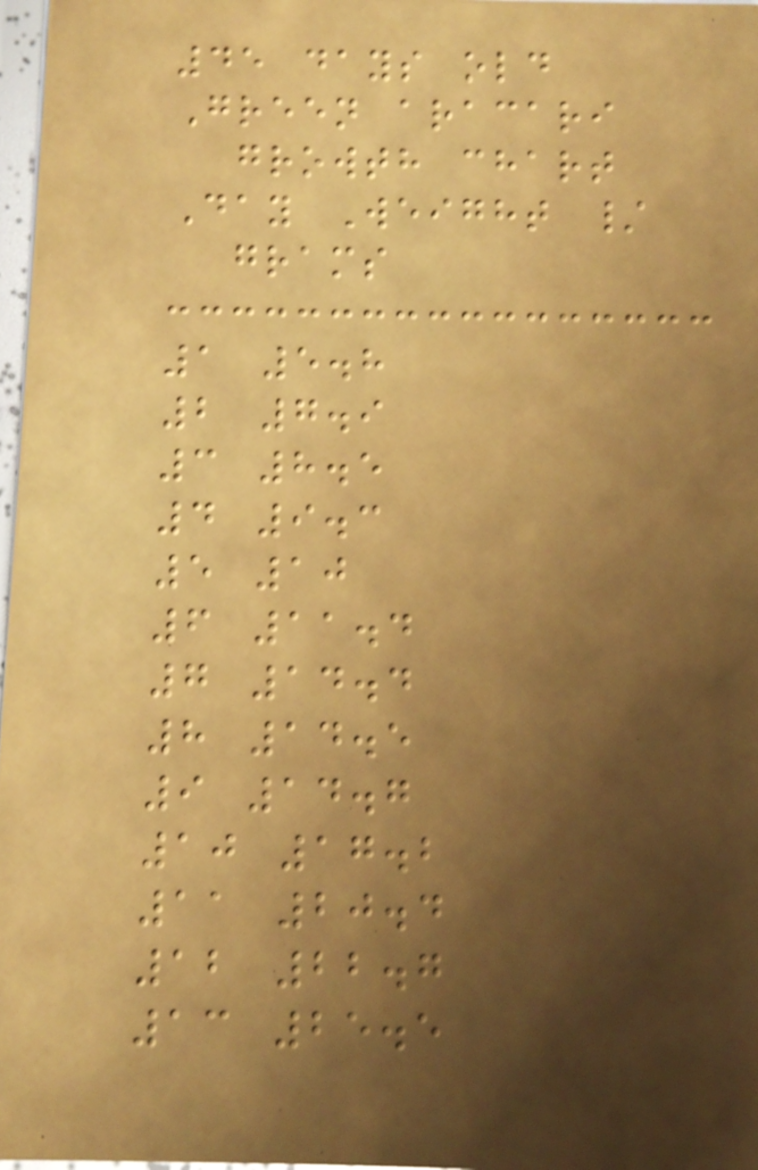45 days old
Green aracari
growth chart
Day Weight /
grams
1 5.8
2 7.9
3 8.5
4 9.3
5 10
6 11.4
7 14.4
8 14.5
9 14.7
10 17.2
11 20.4
12 22.7
13 25.5
